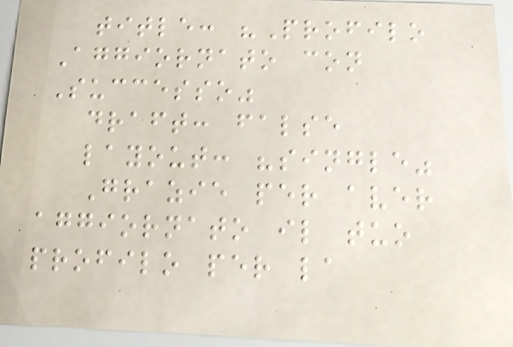title: "Profilo
Aggiornato con
Successo"
draft: false
layout: "single"
Grazie per aver
aggiornato il tuo
profilo per la
